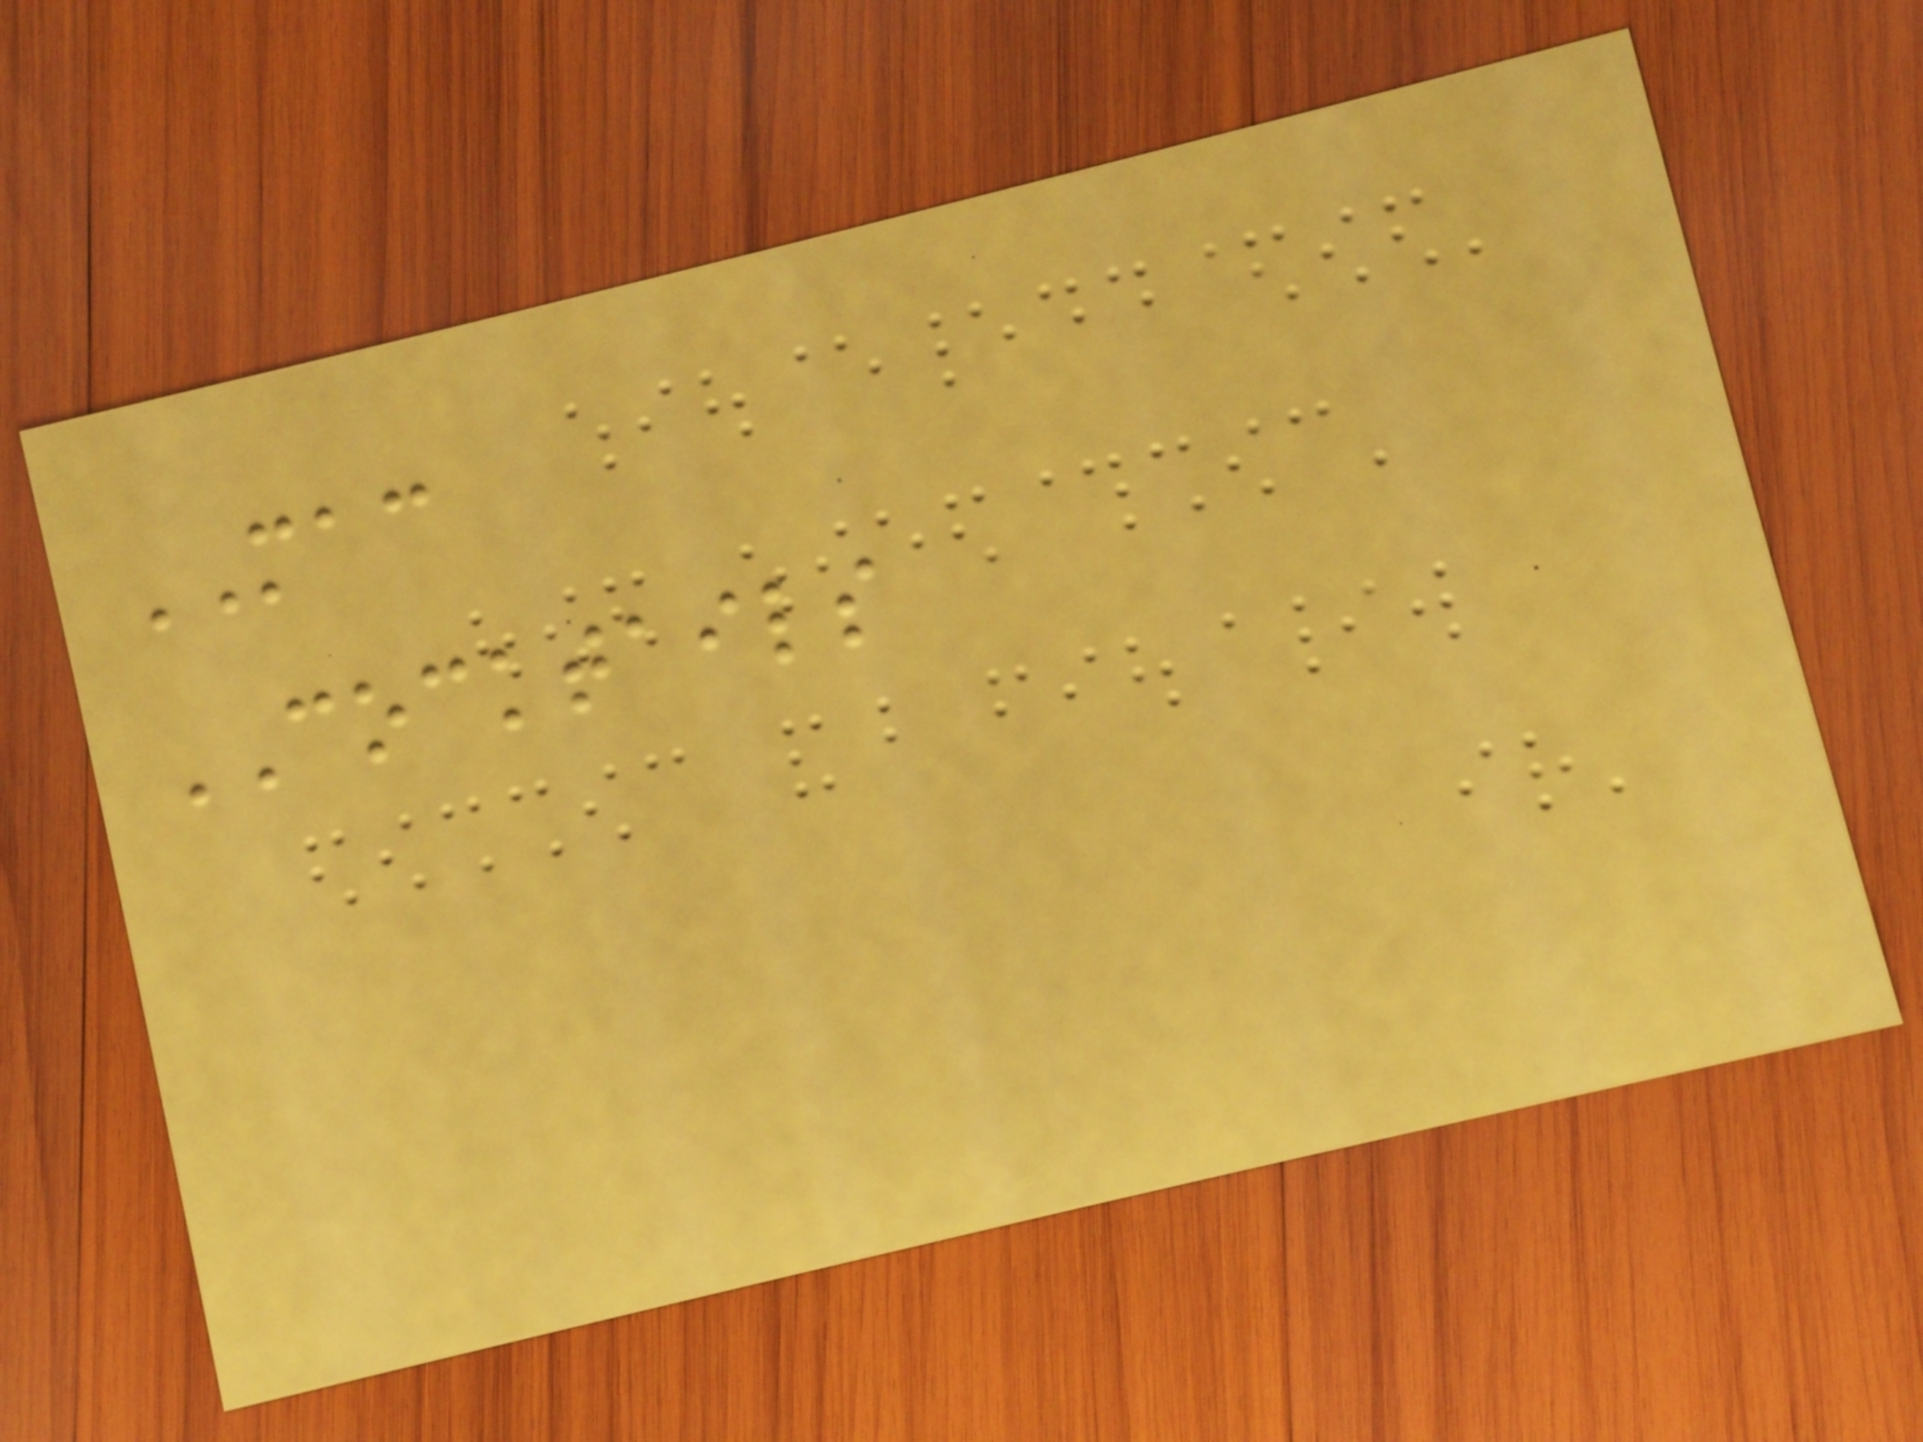MAC
COCKTAILS
